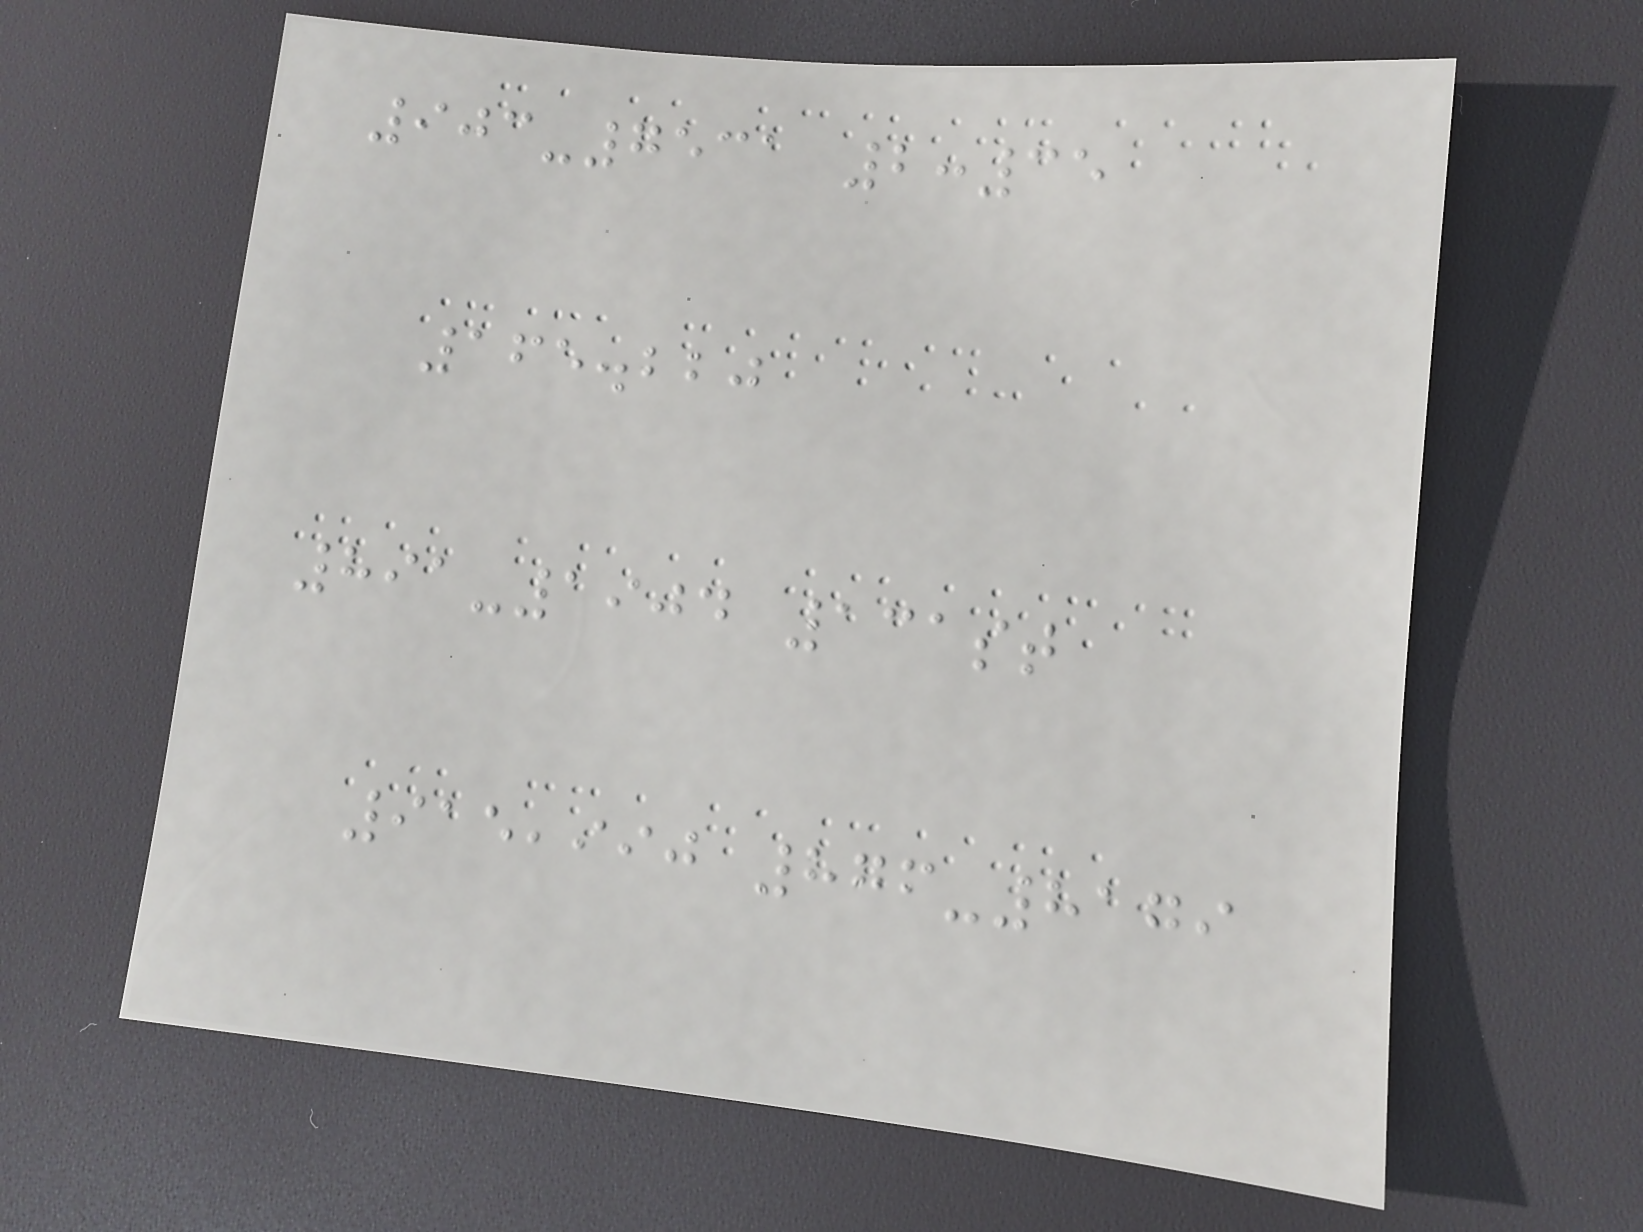903-7531 2:35
165.220
891-1904 131st
915,990 876-8179
